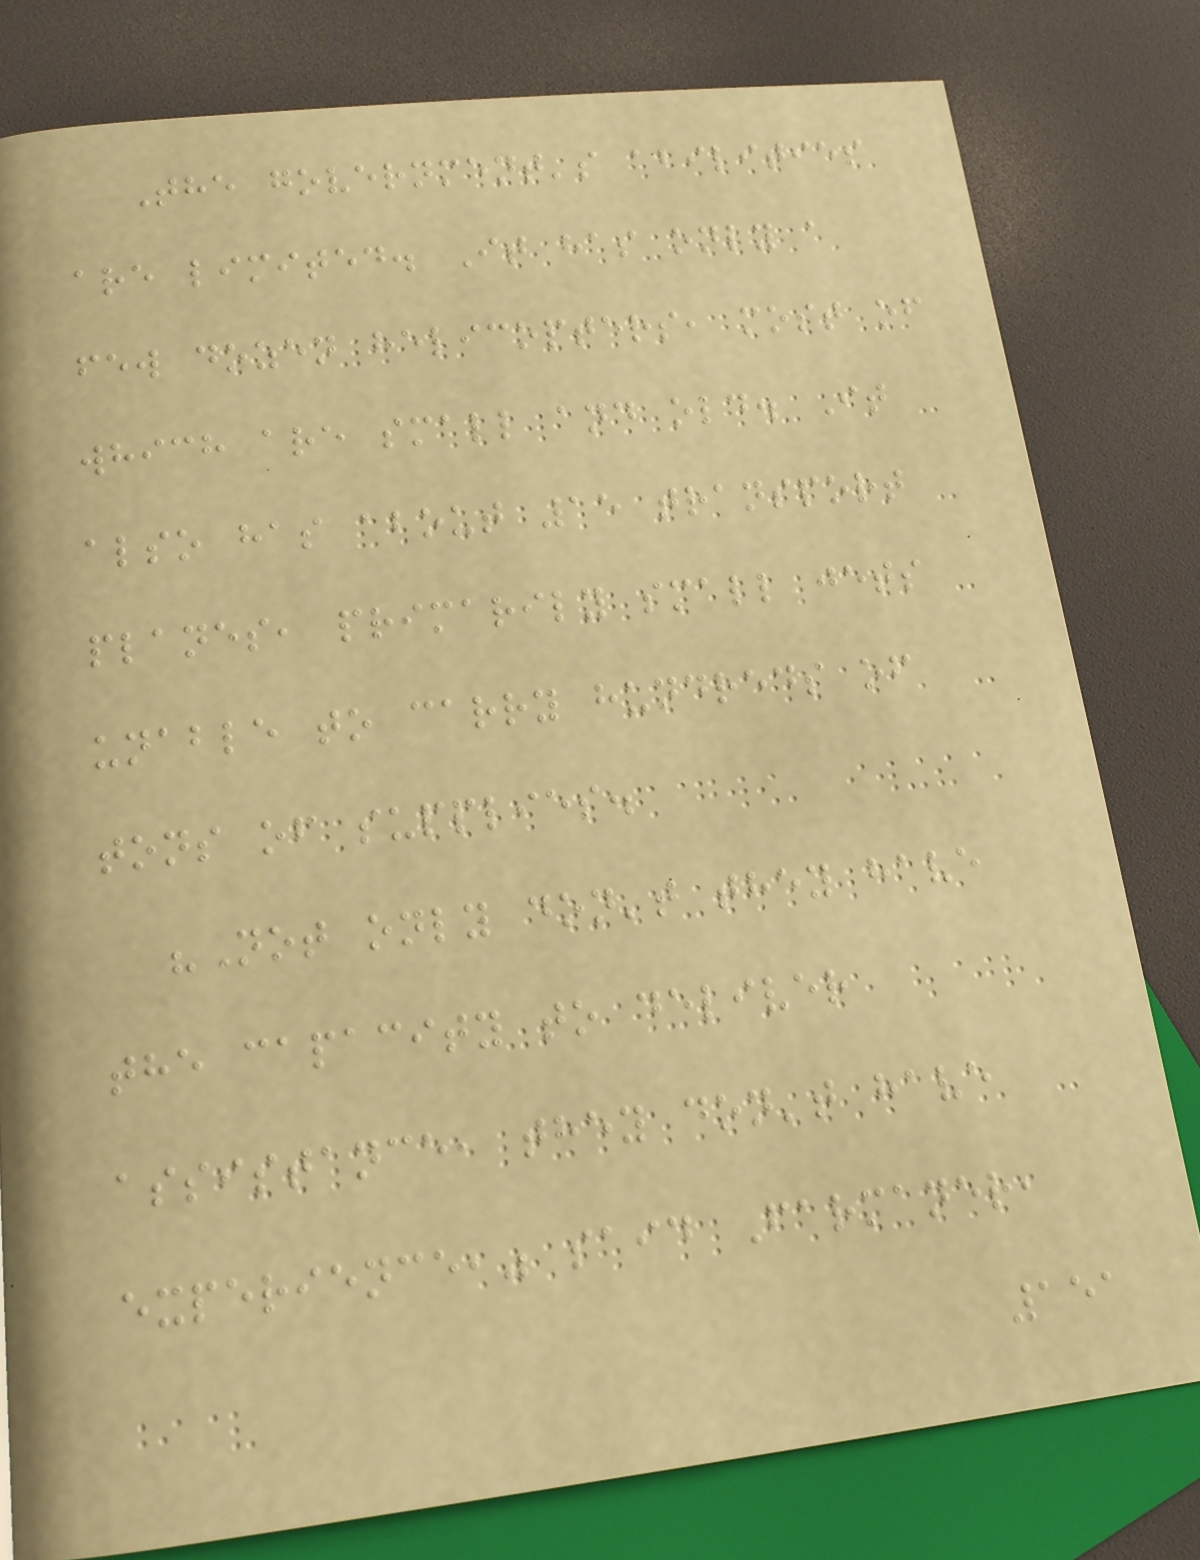The government's abilities
are limited. It has only a
few dozen helicopters, most of
which are small and old. It
also has about 15 transport
planes, primarily small jets
unable to carry hundreds of
tons of supplies.
"Not only don't they have
the capacity to deliver
assistance, they don't have
experience," said Farmaner,
151
